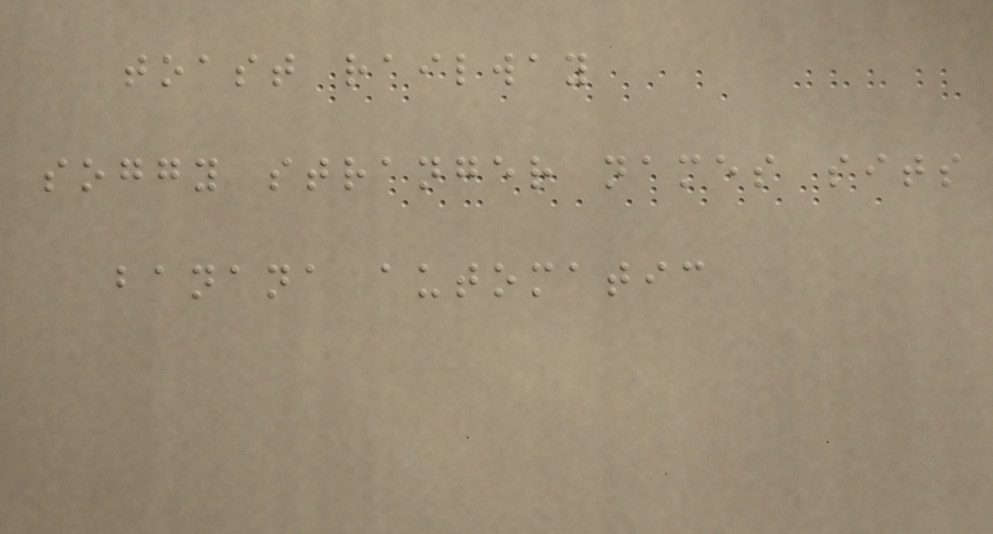toast railway
soggy stranger names sits
banana automatic
